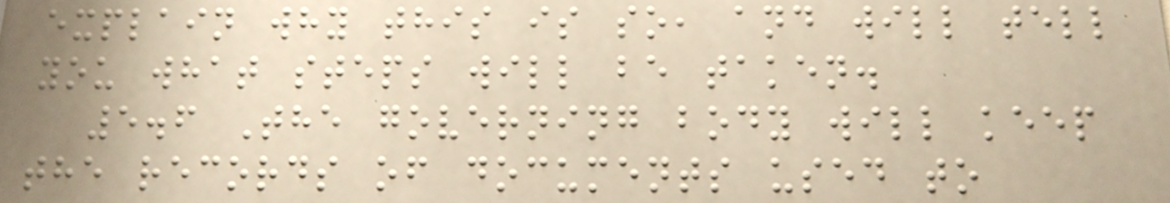explain why this is so, and will tell
you what steps will be taken.
5.6 The governing body will keep
the records of documents used to
